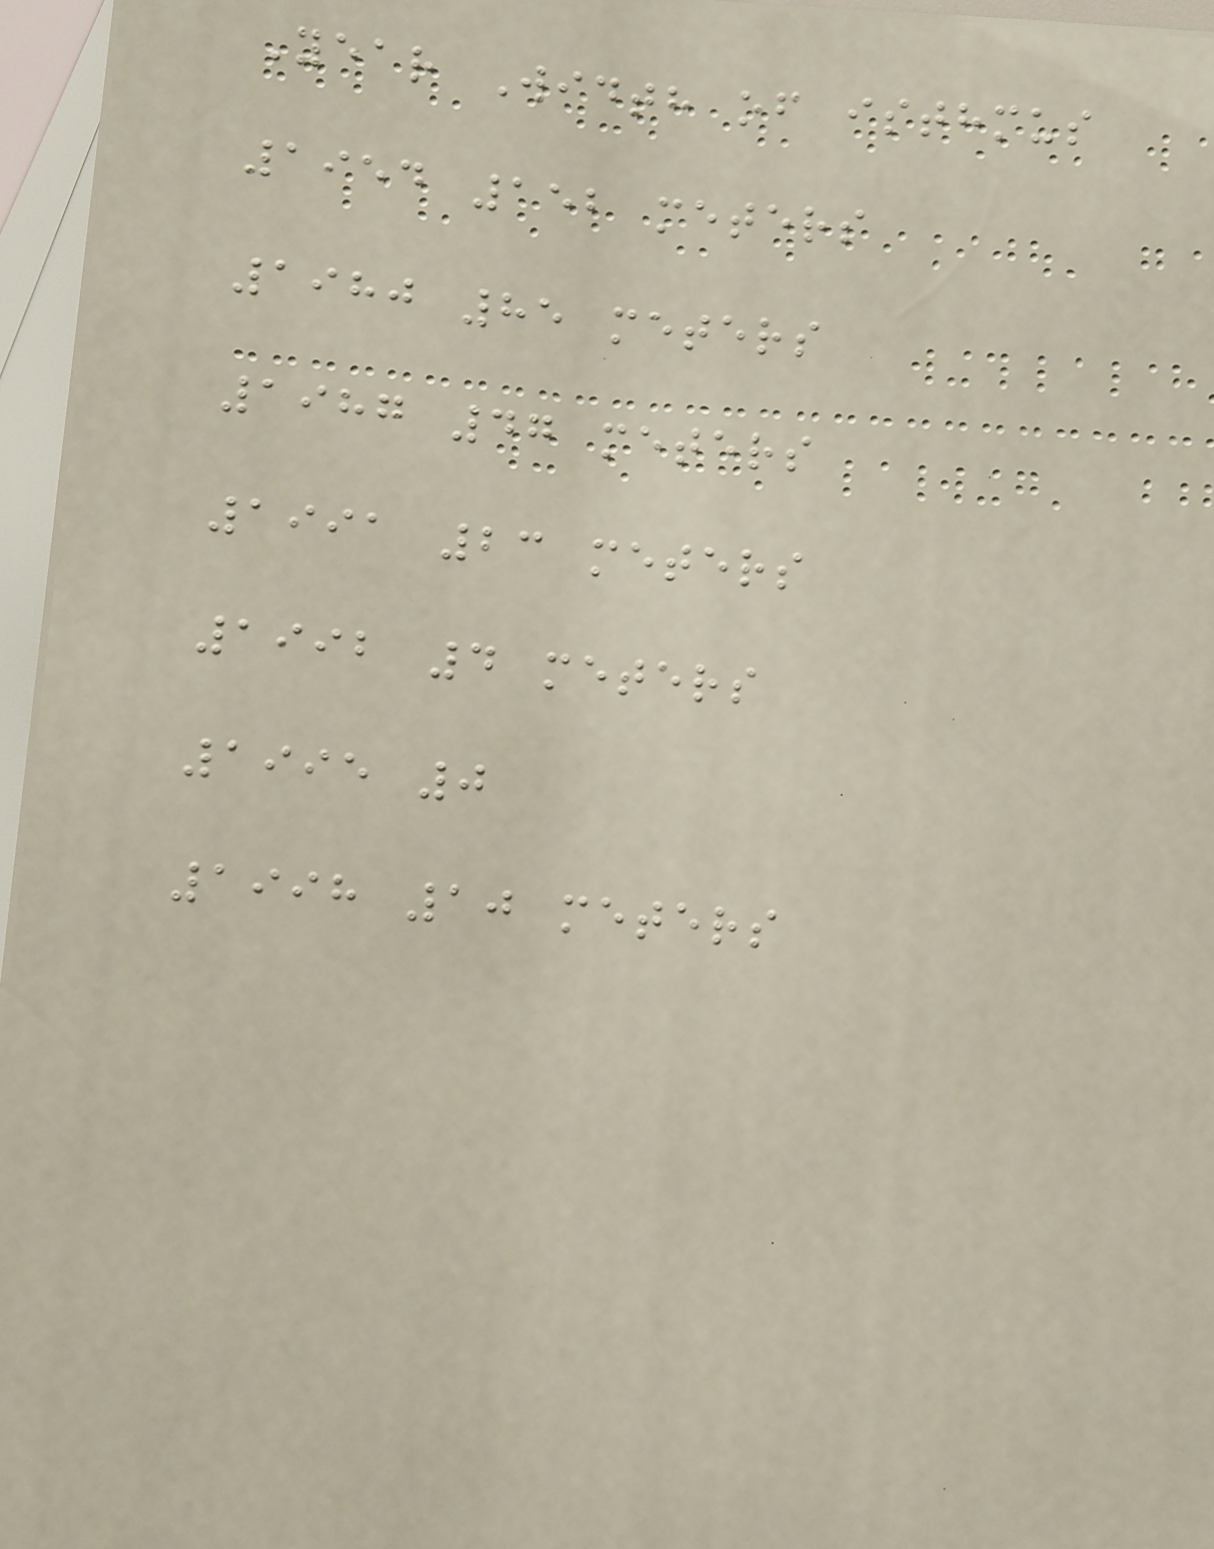Year Width of isthmus
1954 152 meters
1980 85 meters
1987 47 meters
1991 23 meters
1992 4 meters
1995 0
1998 10 meters
